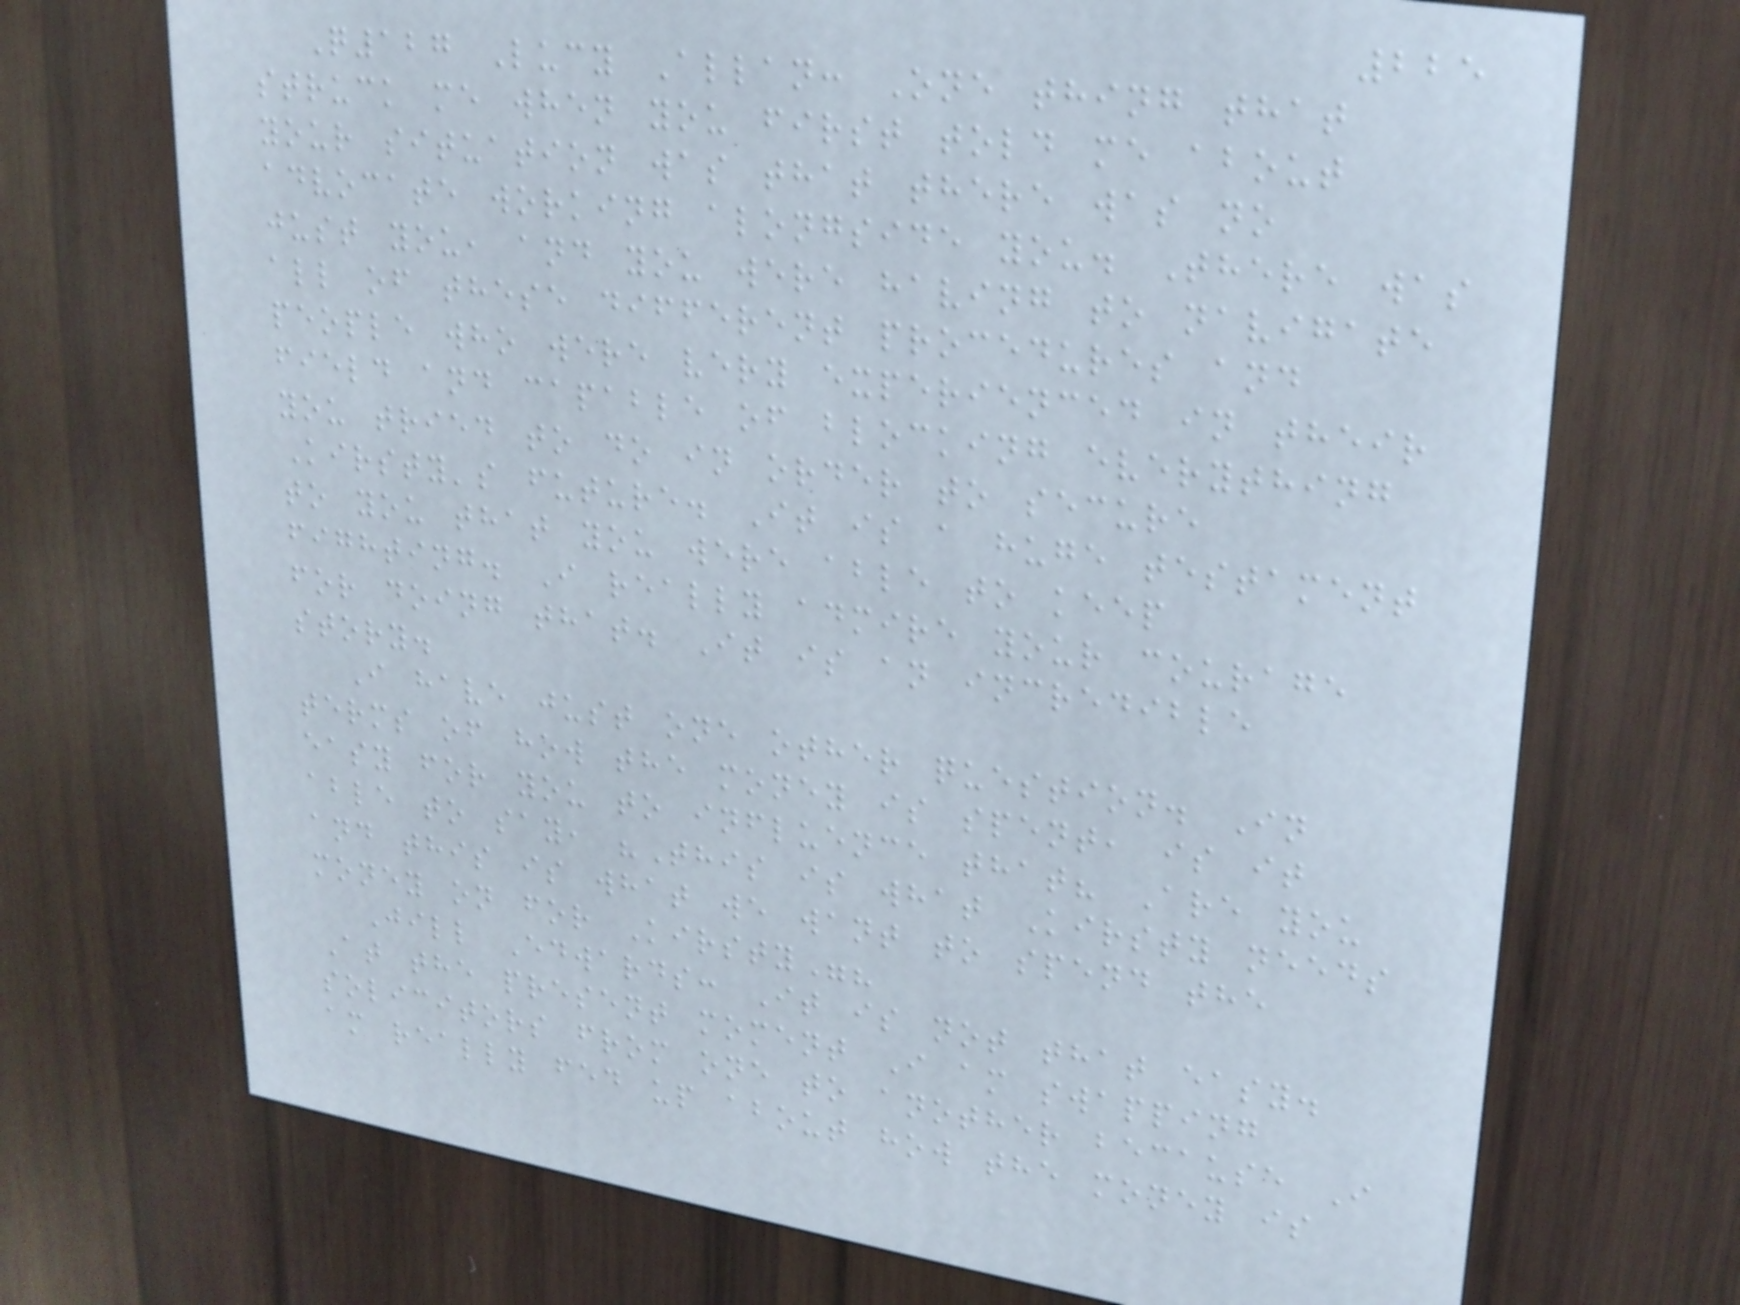225
Q127 Lucy Allan: One thing that
struck me when you first told me about
your situation was that there was no
advocate working alongside you. There was
just you, and you were having to navigate
all of these different procedures and
people who were very experienced in their
field and capable of blocking everything
you tried to do in order to secure
Kirsty's future. It is a huge testament
to you that you were able to keep
fighting. I really admire your courage
for doing that. It is an incredible
story.
I have just one other question. In
terms of how the money is spent, is it
easy for you to influence that? Are you
able to say, "This is what Kirsty needs
and this is what we want to spend the
money on for Kirsty"?
Jill Edwards: It is not that easy.
At the present moment I am swapping
solicitors from one to another because I
am really fed up about how the money is
